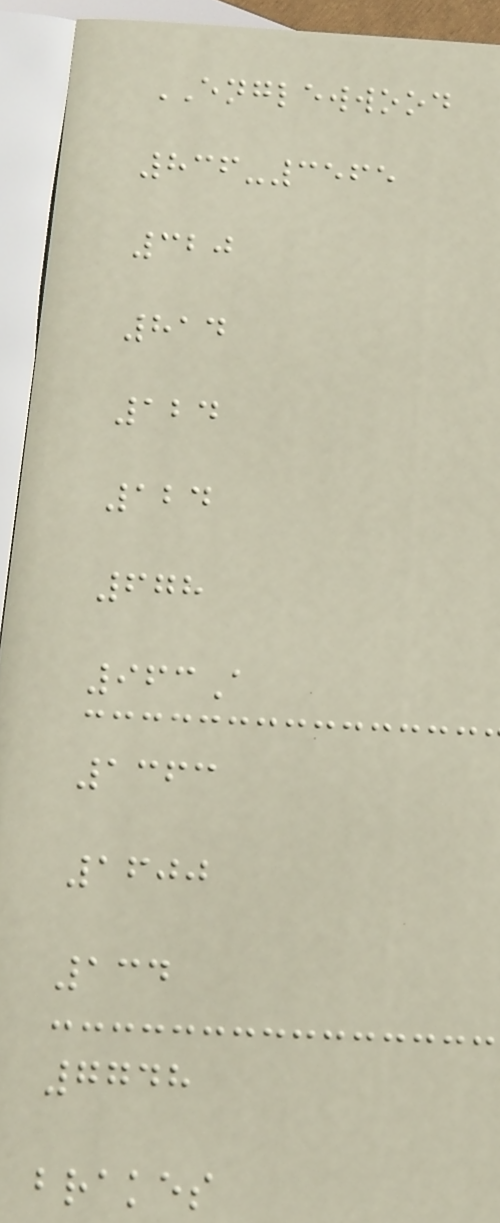ENGLEWWOOD
836-3565
320
814
124
124
678
963A
1363
1600
134
7748
brakes
